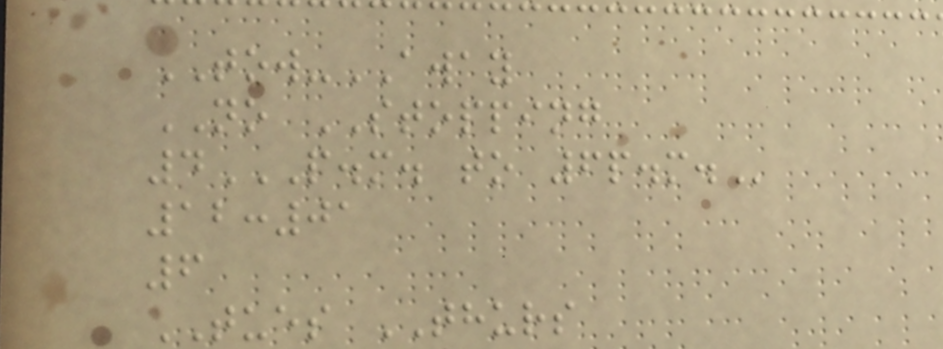TOW-AWAY
NO STOPPING
4P.M. TO 6P.M.
12:01
6
TUES THURS
